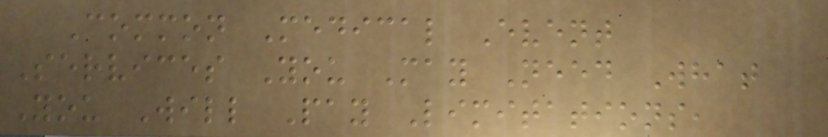Common Medical Event
Services You May Need What
You Will Pay Limitations,
